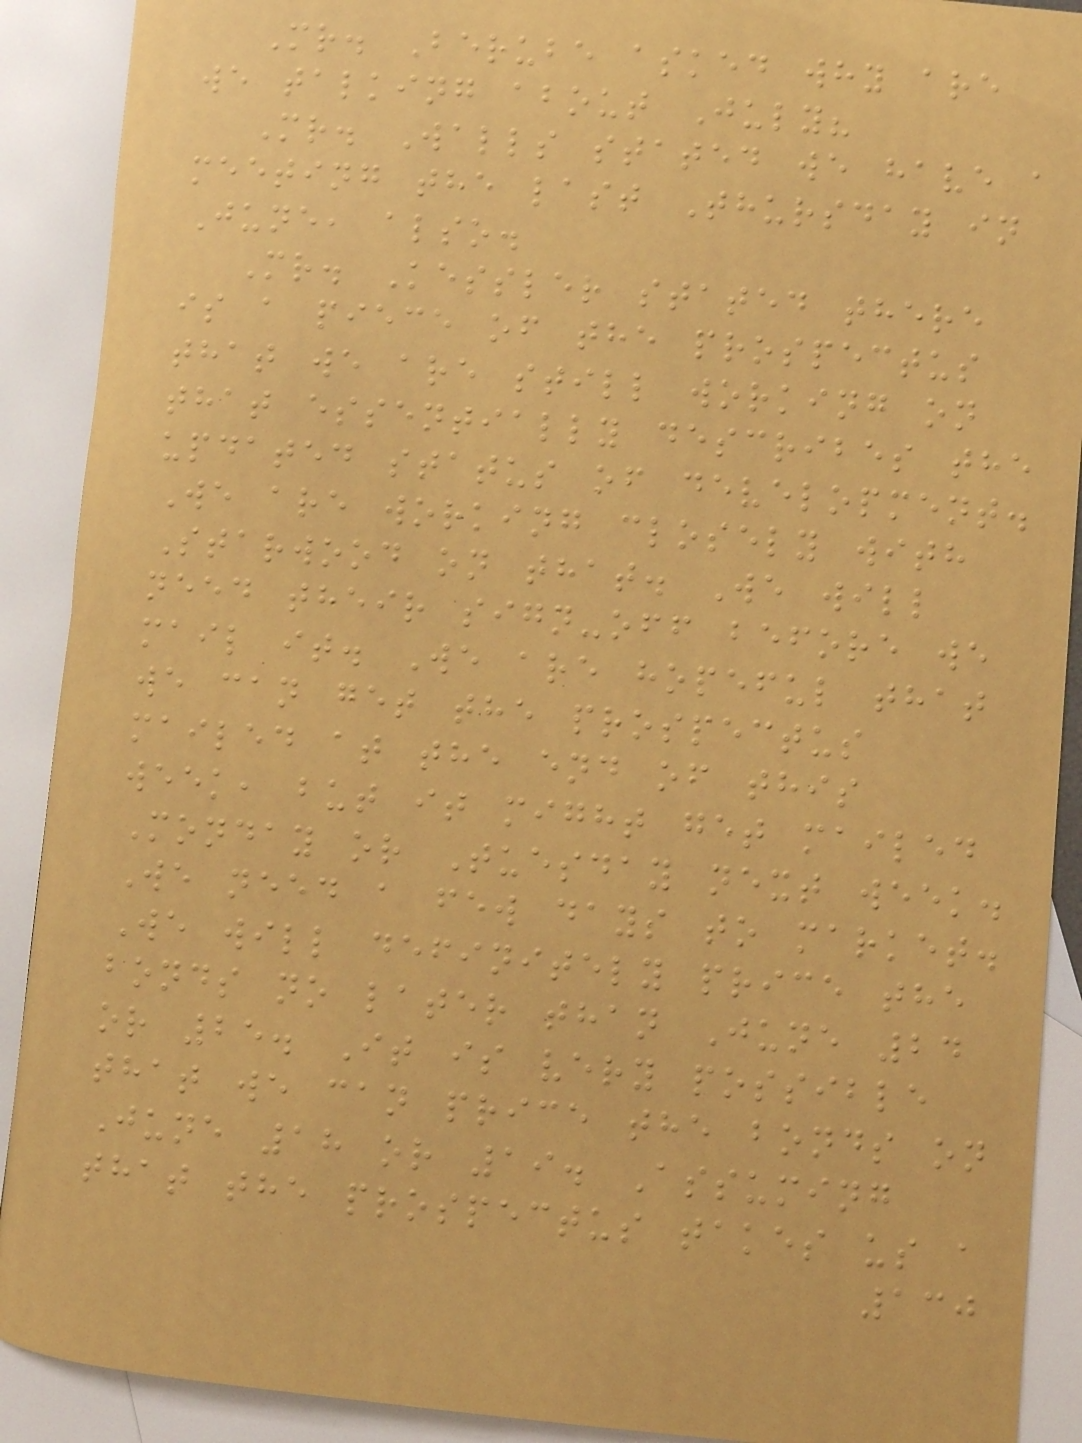Mr. Berube asked why are
we talking about July?
Mr. Walls stated we have a
meeting the last Thursday in
June, also.
Mr. Kessler stated there
is a piece of the prospectus
that we are still working on
that essentially describes the
updated status of development.
We are working closely with
Starwood on that. We will
need their sign-off before we
mail it. We are hopeful that
we can get the prospectus
mailed at the end of this
week, but it might get mailed
Monday or Tuesday next week.
We need a few days to market.
We will definitely price the
bonds no later than June 24
or 25. It is very possible
that we can price the bonds on
June 18 or 19. Assuming
that the prospectus takes us a
130
